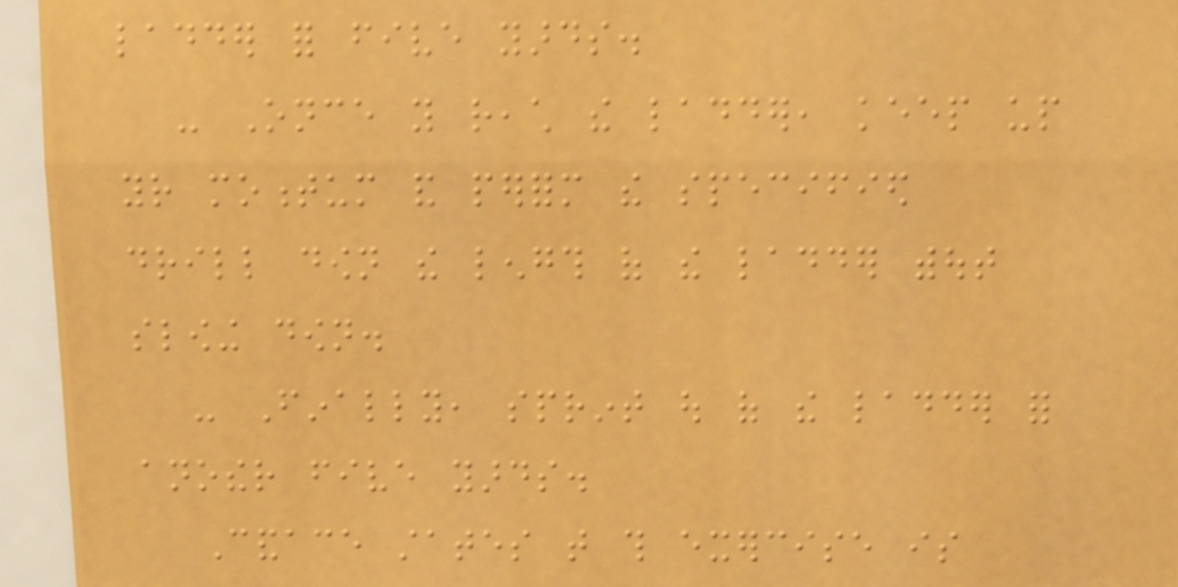ladder for five yards.
- Once you reach the ladder, keep up
your momentum and perform the specified
drill down the length of the ladder without
slowing down.
- Finally, sprint out of the ladder for
another five yards.
Candace states that this exercise is
